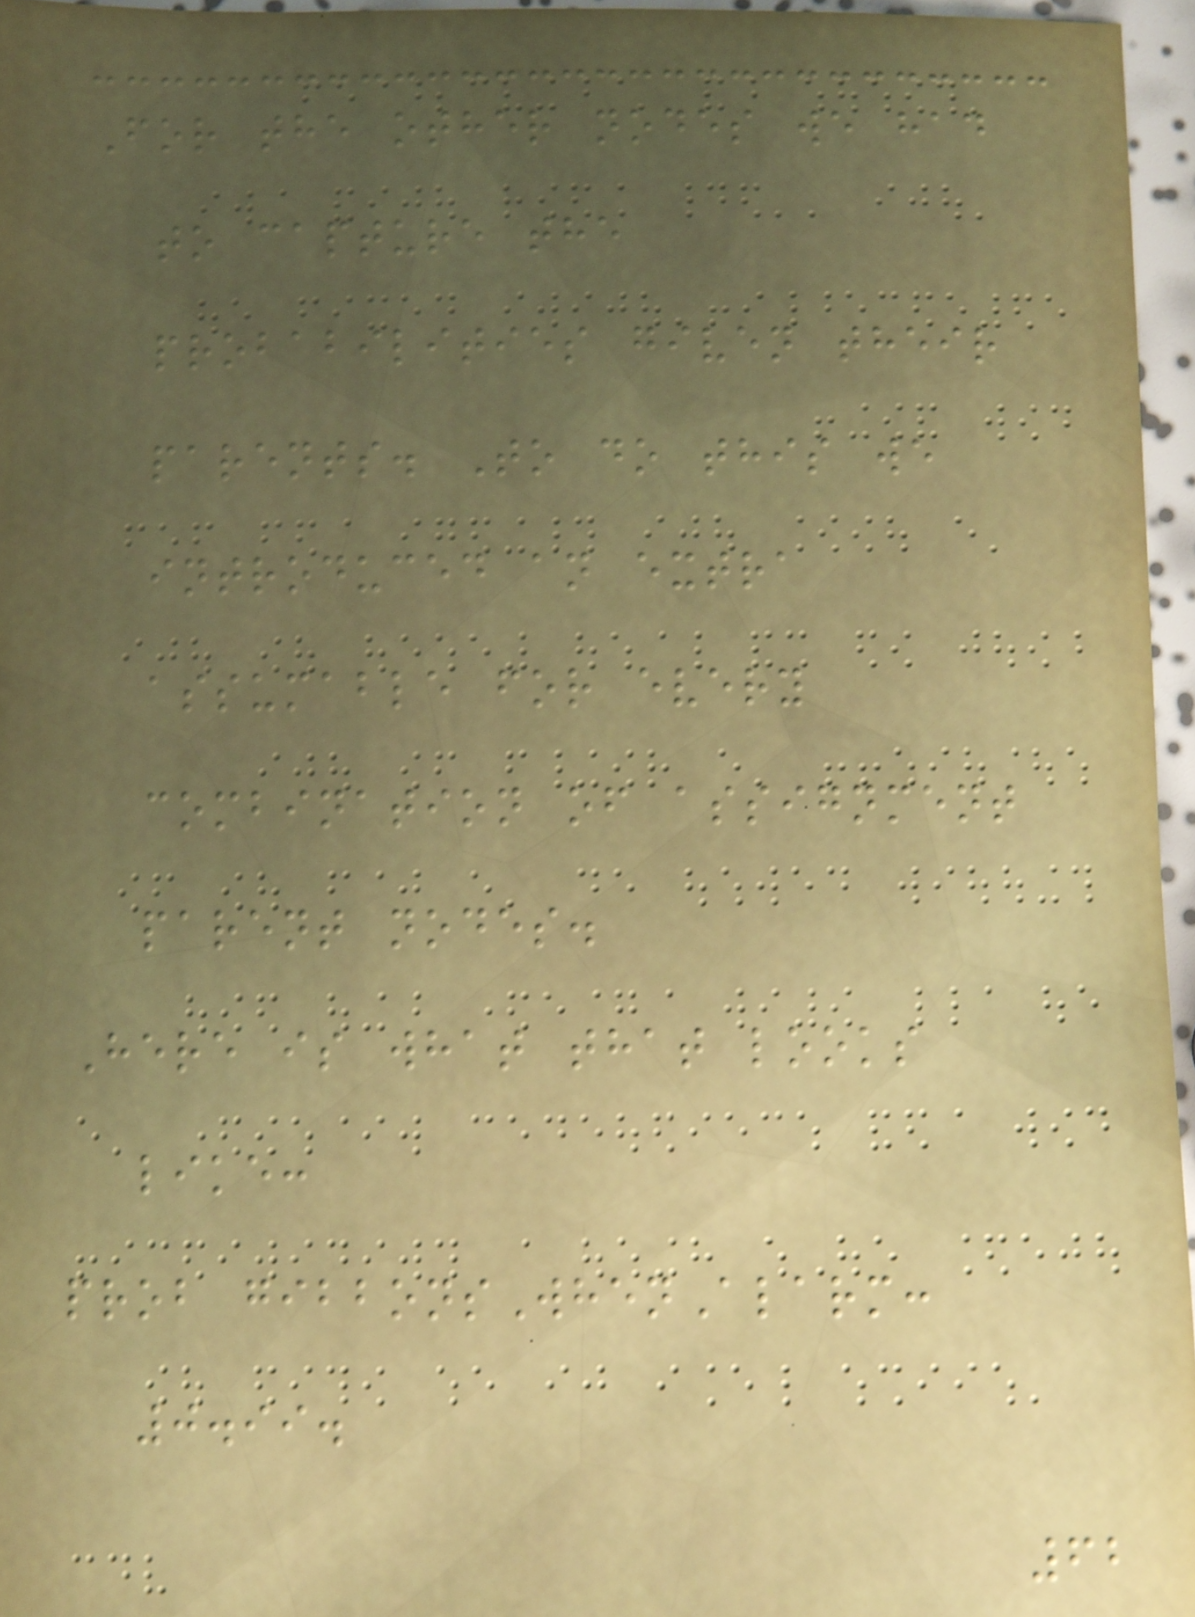For the other nodes we had
to capture the
probabilities given their
parents. To do this we
introduced an extra
assumable for every
combination of assignment
parent nodes.
Here is what that looks
like:
prob gibbonsWhenAlarm:
0.99.
62
